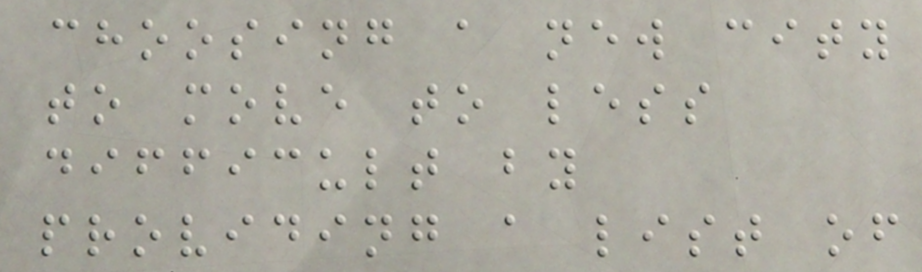choosing a new city
to move to less
difficult by
providing a list of
